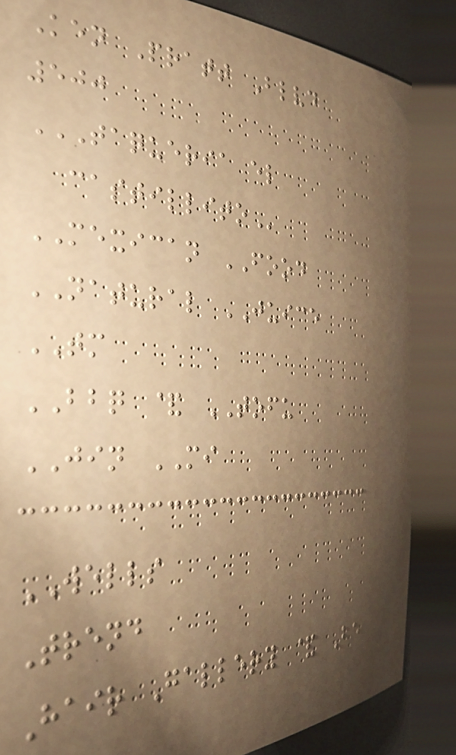Ken Pratt Blvd
500
TAQUERIA EL
CASTILLITO
MEXICAN FOOD
NATURAL JUICE
TM
BBQ & TOFU
JIN MI
WELLS
Trend
Hair Gallery & Be
